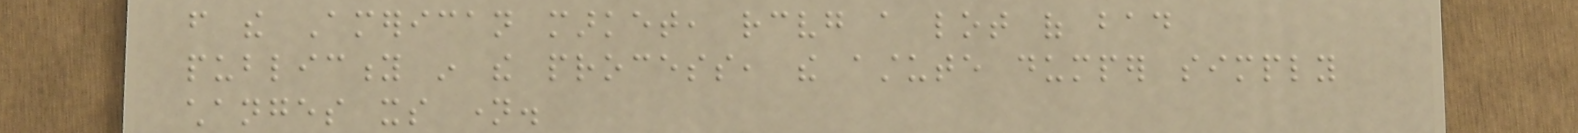from the American market, receiving a lot of bad
publicity in the process, the astute dumper simply
changes its name.
